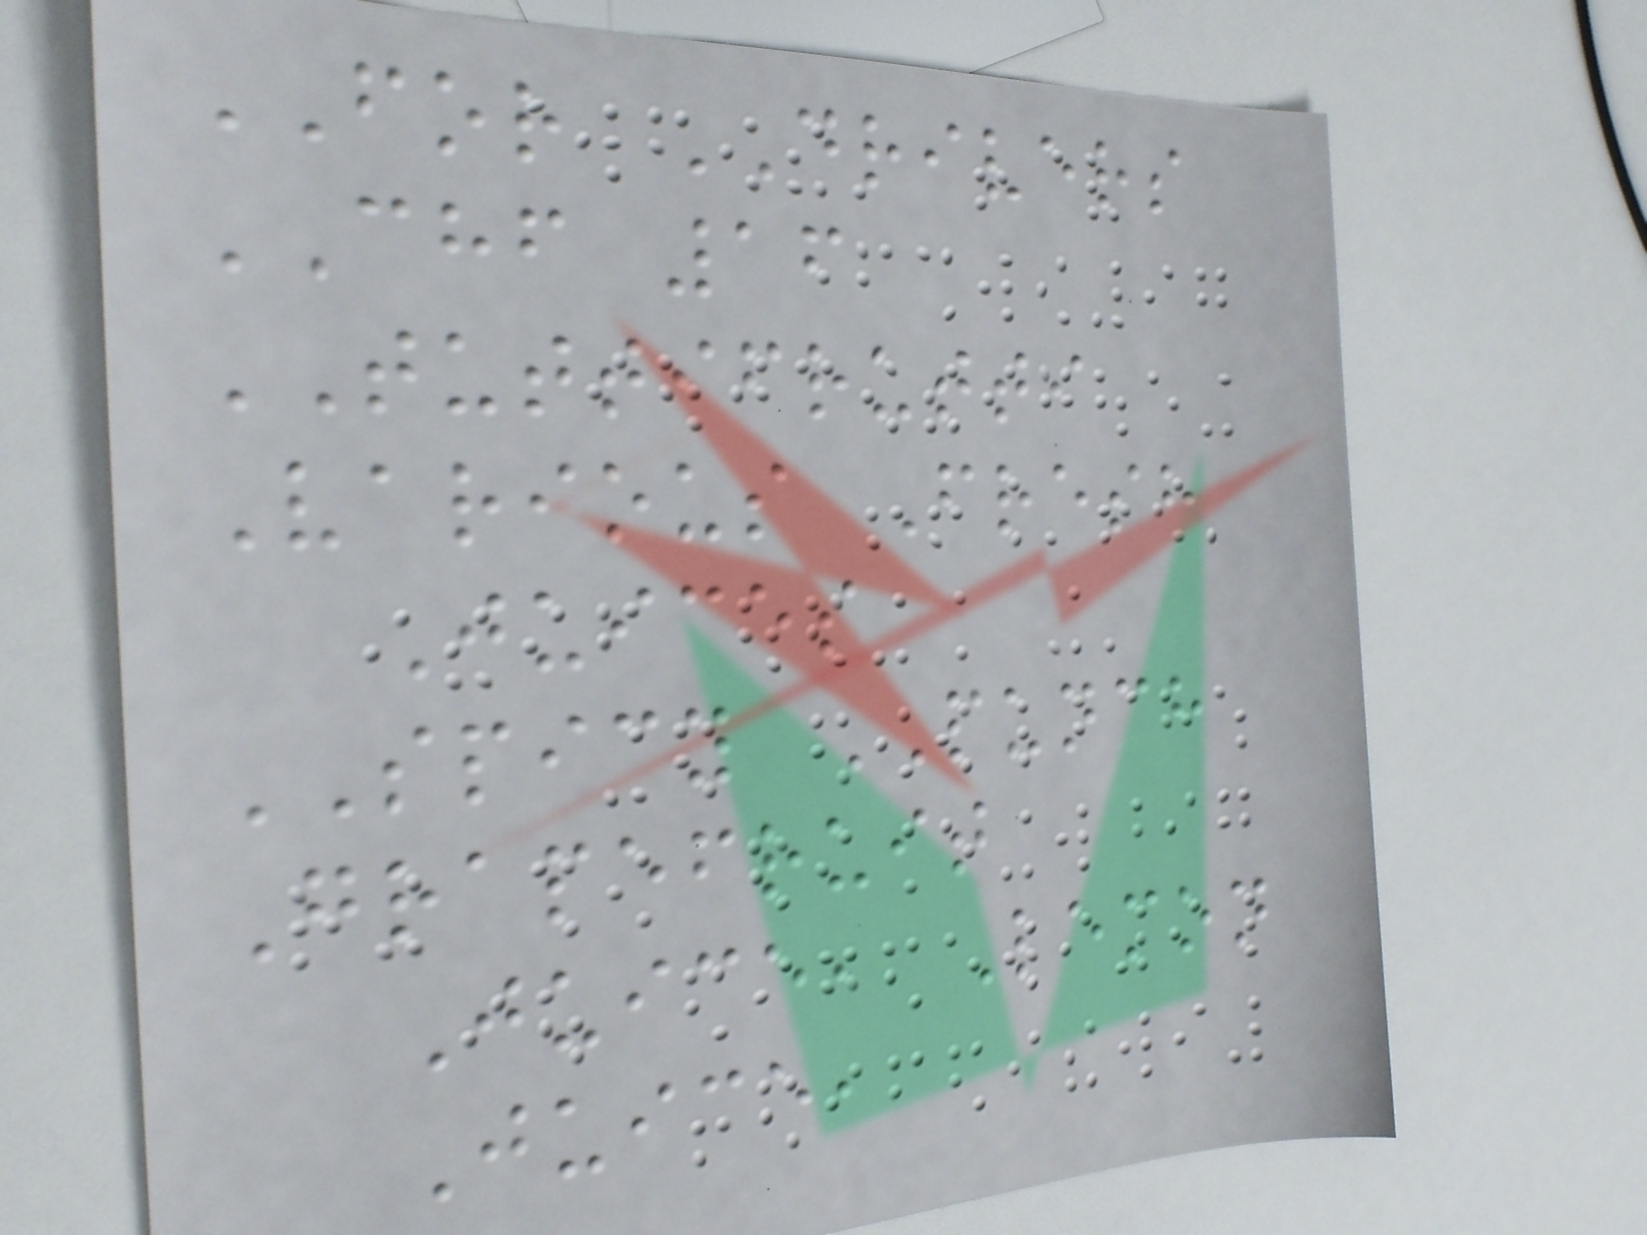FOR DRIVERS
CHF 16
TUTTIFRUTTI
Various Fresh
Juices
SPICY PUNCH
Grapefruit
Juice, Lemon
Juice,
